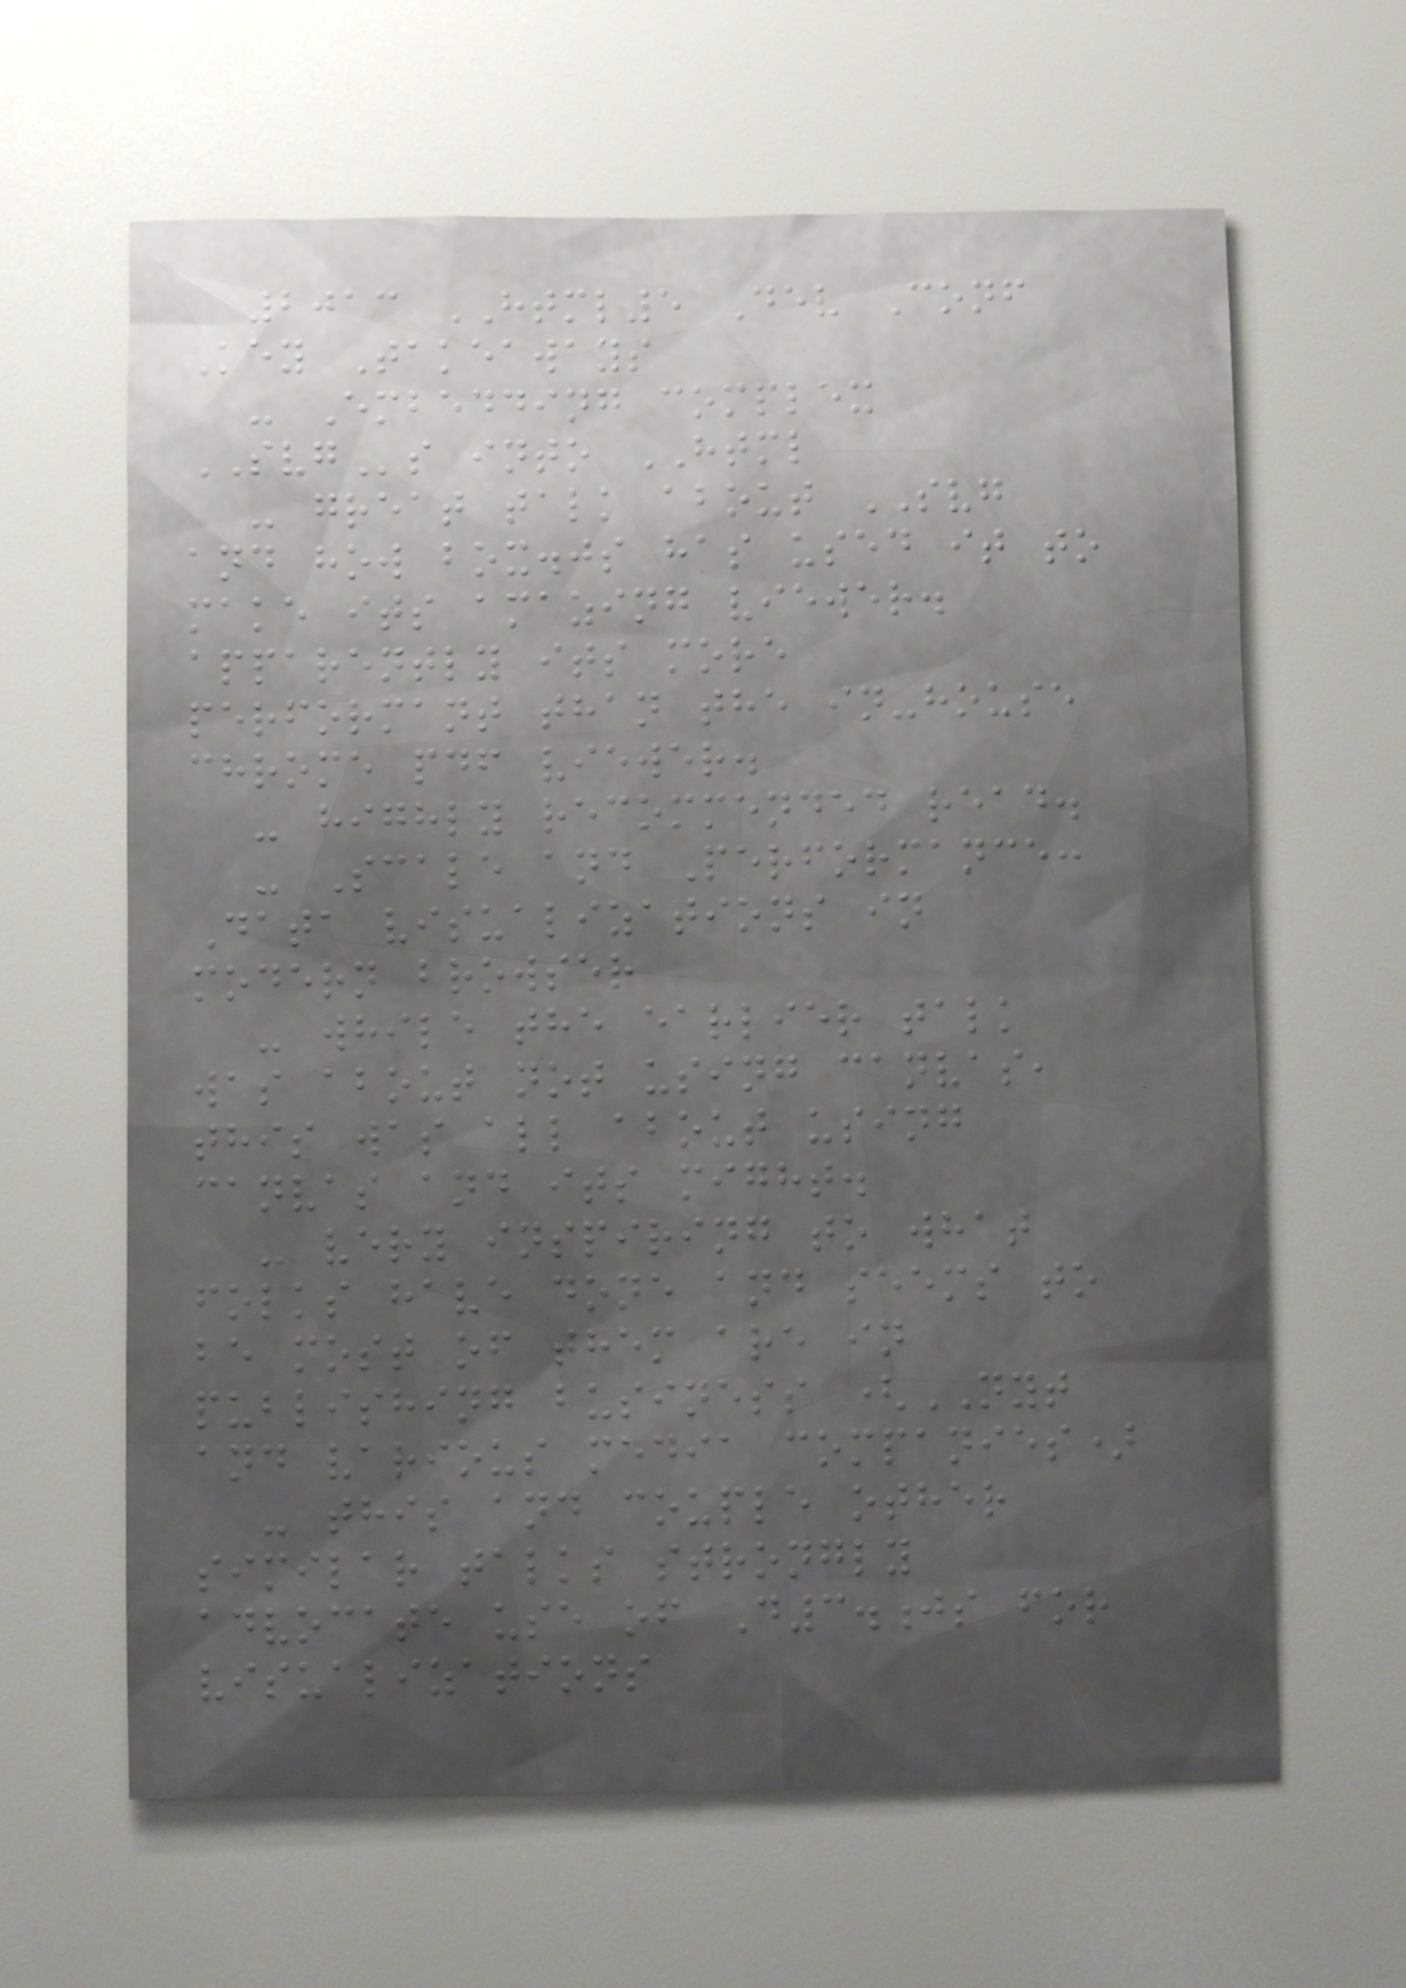2013 HTML5 Dev Conf
Key Takeaways
- Embedding complex
SVGs into HTML
- great talk about SVG
and how box.js has used it to
make its amazing viewer.
apparently its more
performant than the in-house
chrome pdf viewer.
- highly recommended read.
- Scale and Performance:
Data visualizations in
modern browser
- while the earlier talk
was about not using canvas,
this was all about using
canvas and its might.
- very inspiring to what
folks have done and seems to
be most of them are in
publishing business (NYT
and various media companies)
- this and couple other
similar talks strongly
advocate use of D3.js for
visualizations
